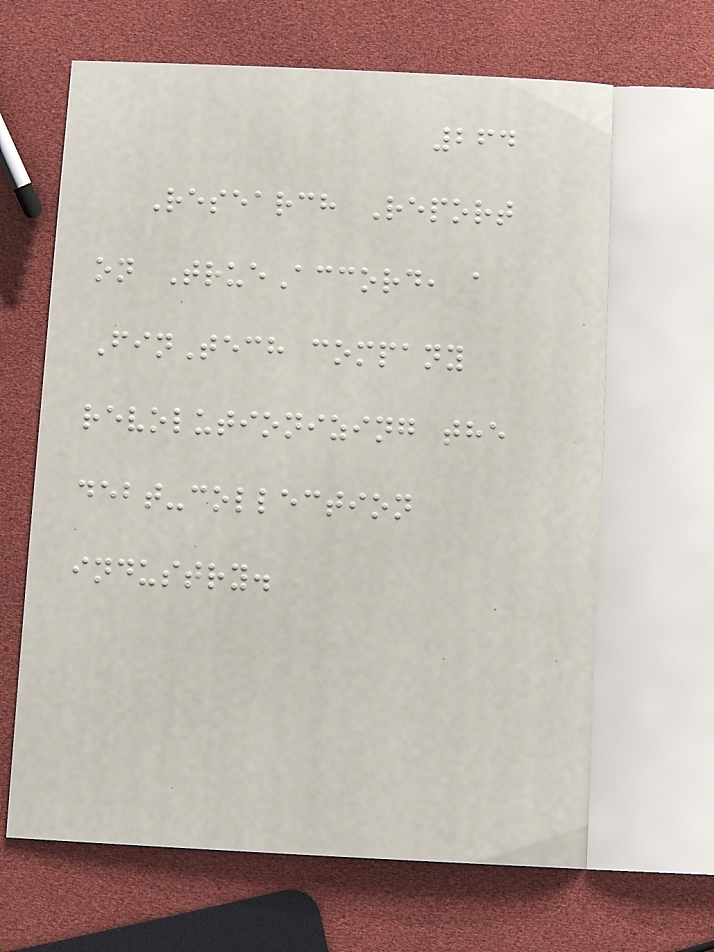264
Research Report
on TrueAccord, a
FinTech company
revolutionizing the
debt-collection
industry.
